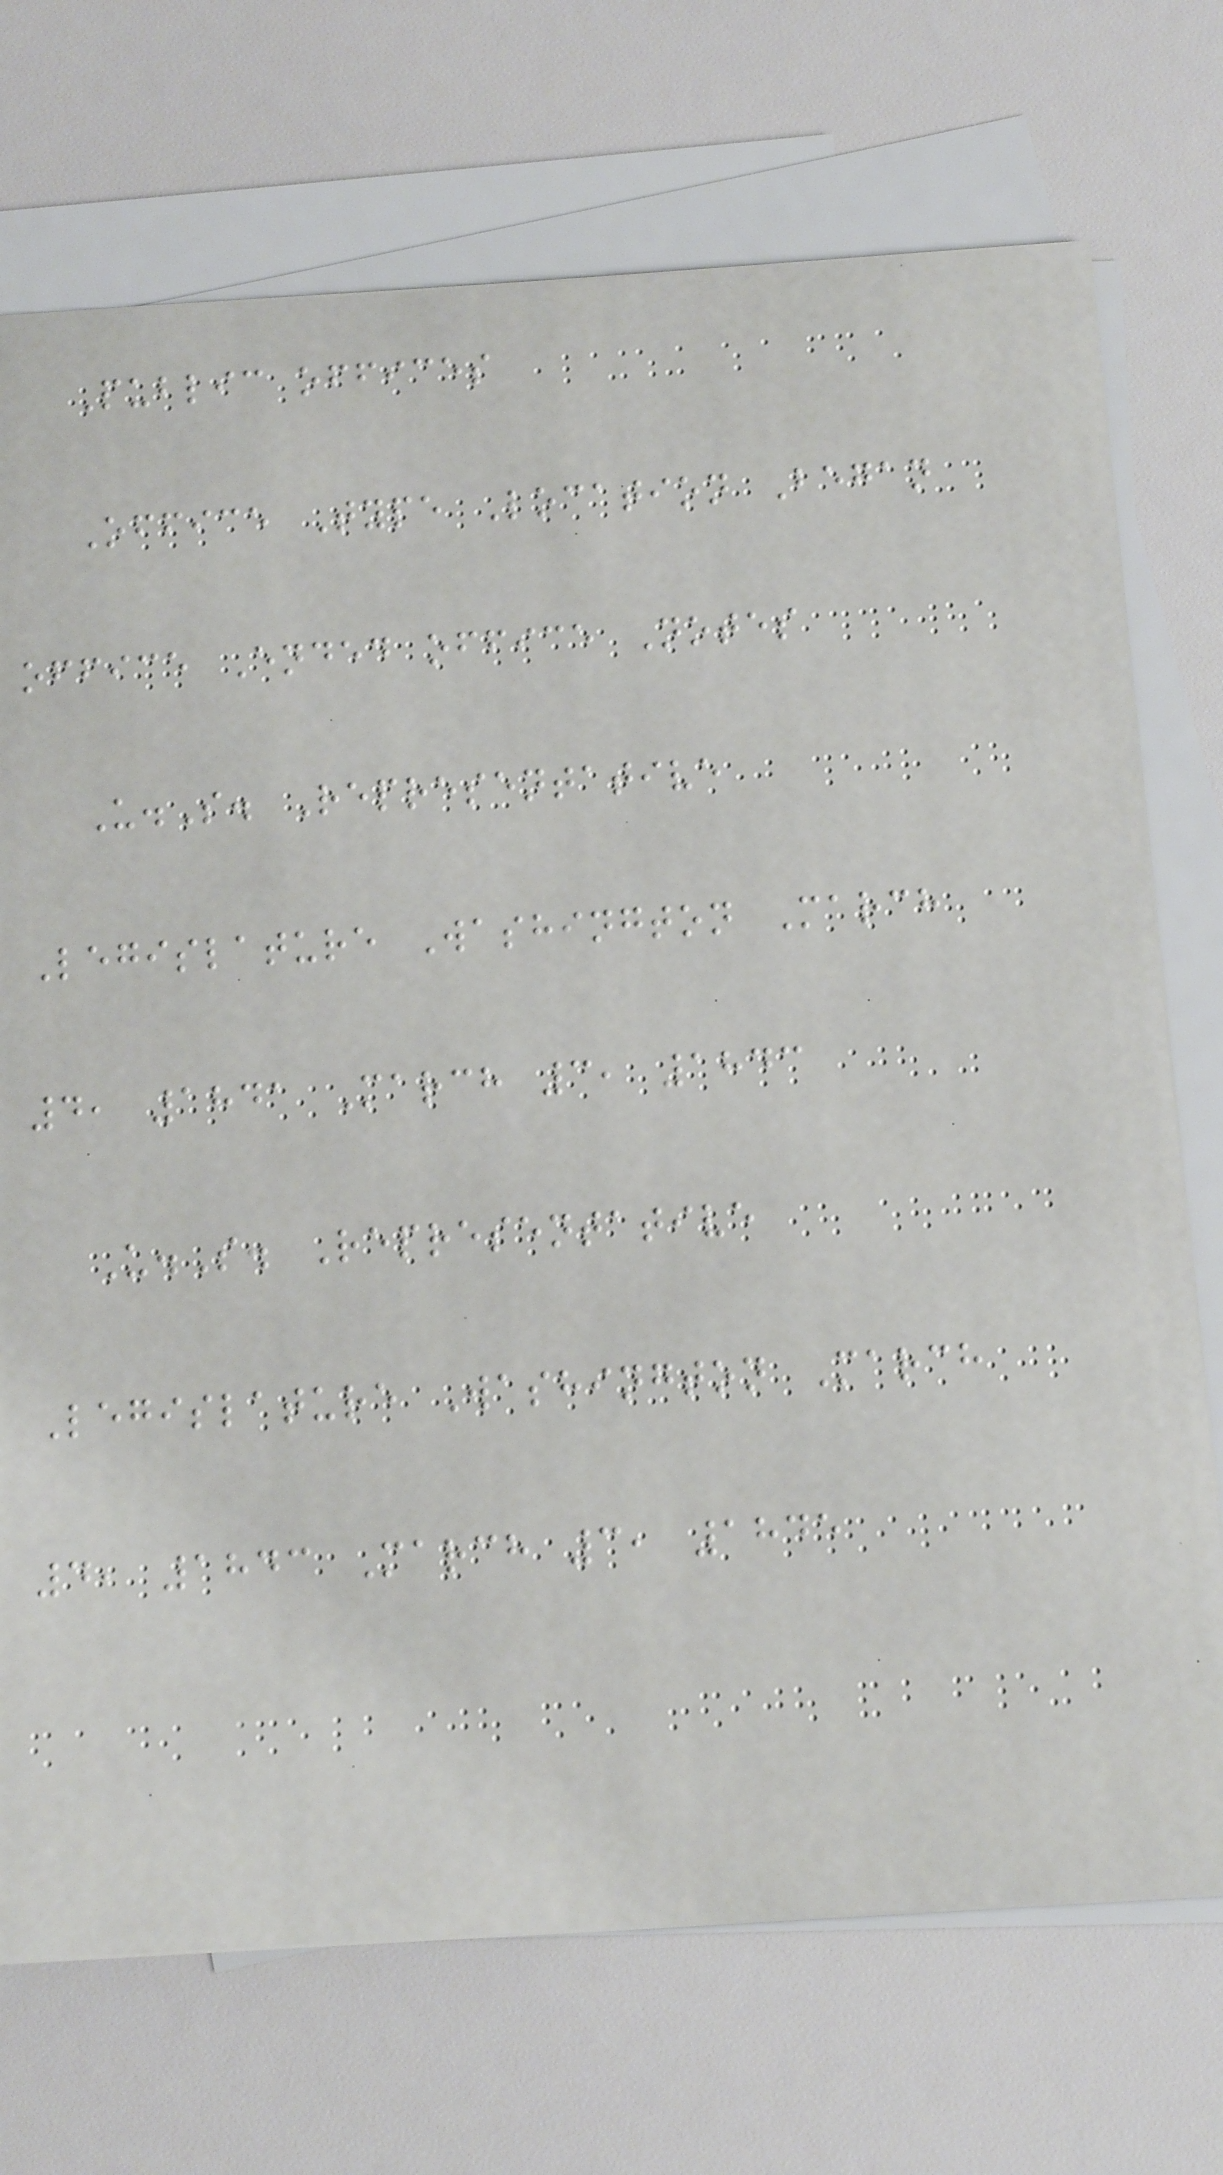Public offices
Office Type Location Began
office Ended office Notes
U.S. Representative
Legislature Washington March
4, 1841 March 3, 1843
U.S. Representative
Legislature Washington March
4, 1843 March 3, 1845
